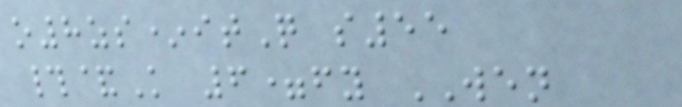o8zs*itQ s55
#&K 6=fy WEN
